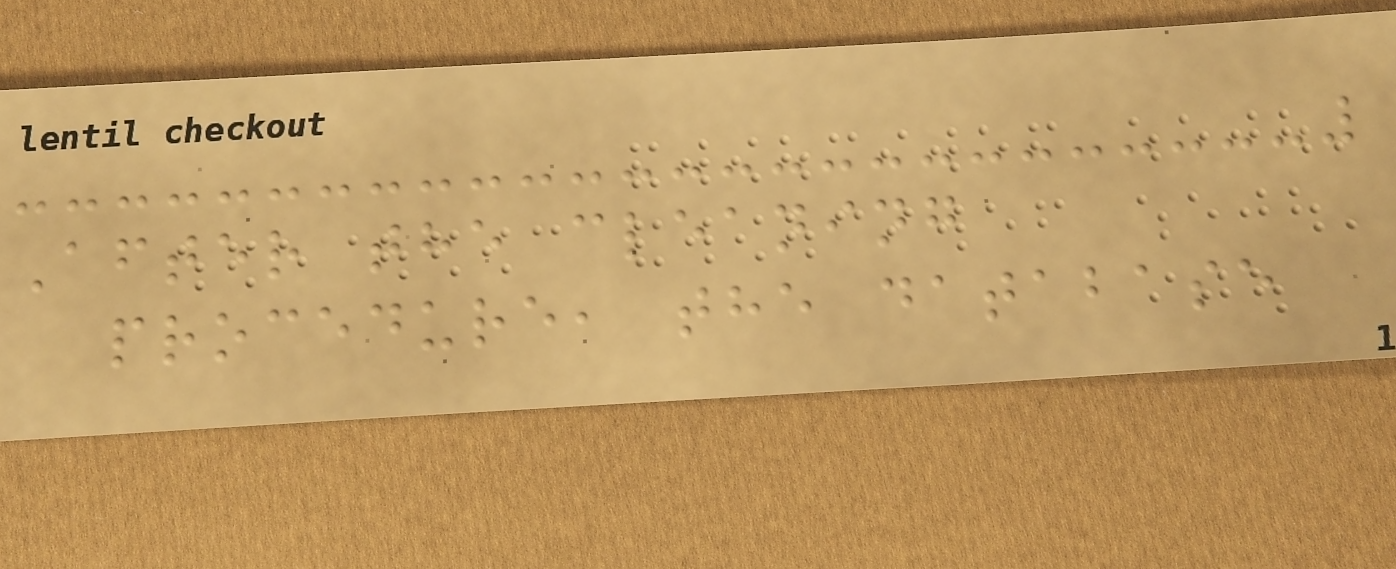After the cleaning
procedure, the database
